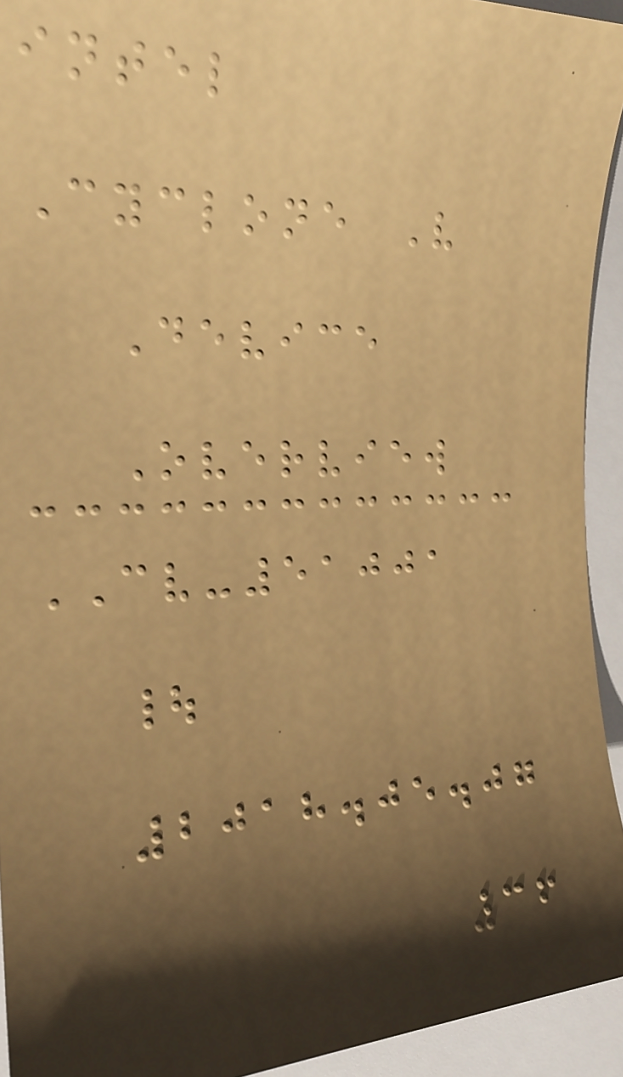intel
Cyclone V
Device
Overview
CV-51001
|
2018.05.07
36
